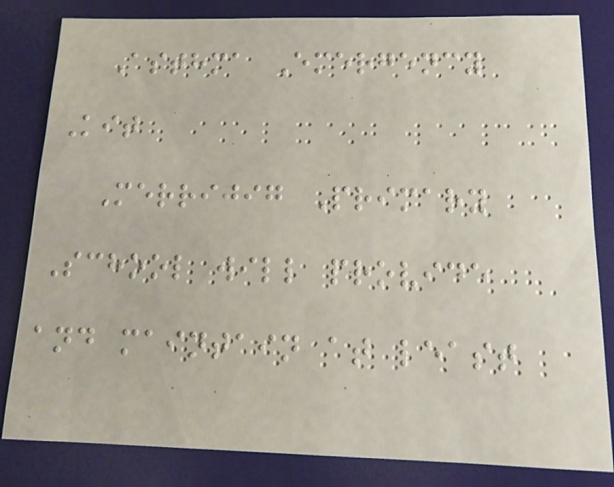Asthma Emergency
Kit
Merrijig Primary
School will provide
and maintain at least
